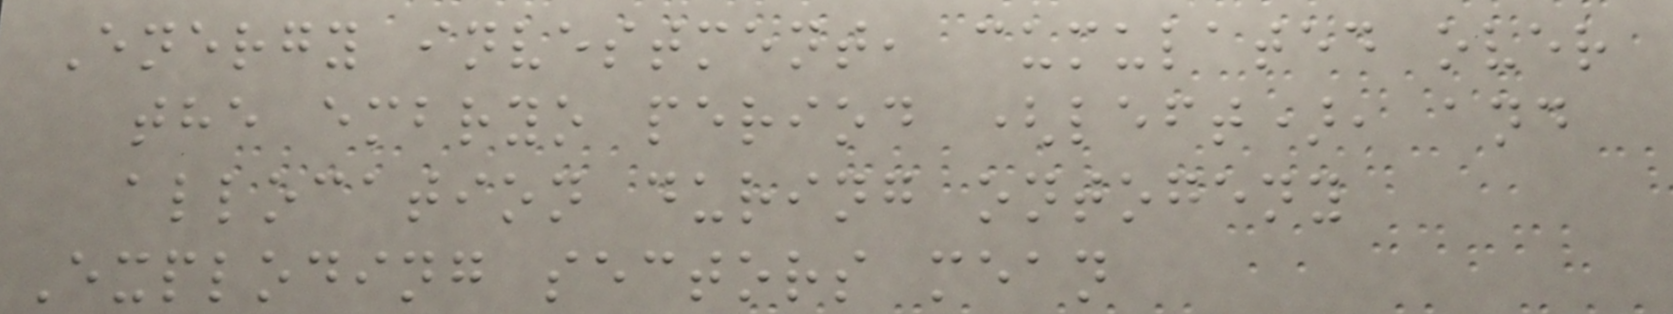Energy investment, cumulated over
the embryo period (left), and
allocation during ontogeny
Exploding sectors mean
